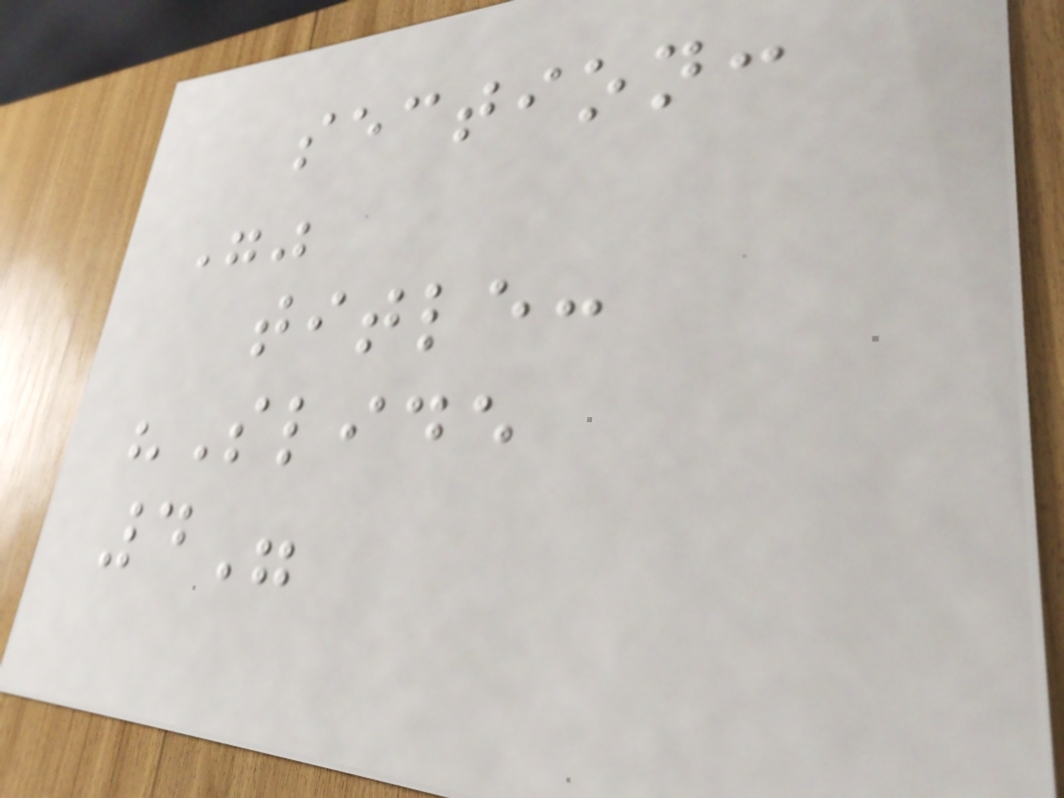section:
""
title:
"Slide
4"
